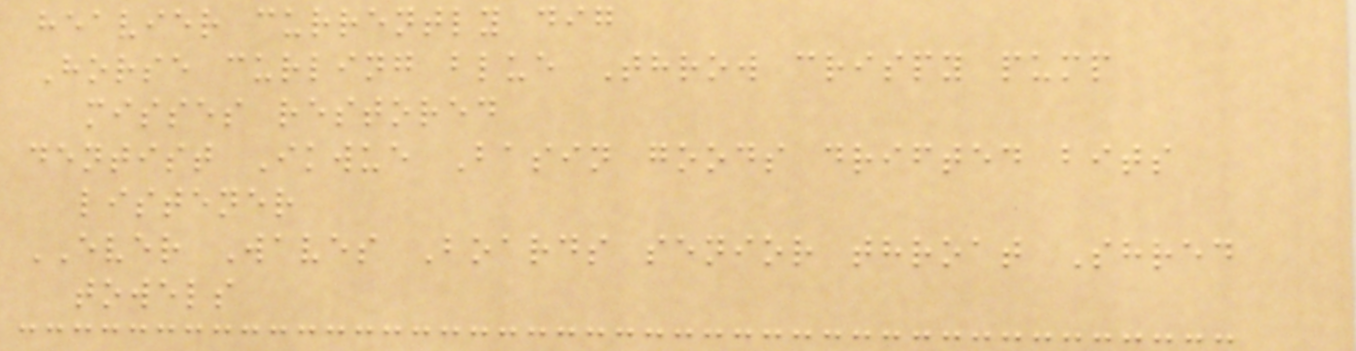heavier currently dig
Horse curling blue Throw crispy pump
misses restored
dentist Ikwue Basin goods drifted bits
listener
EVER Waves Boards senior throat Shred
towels
